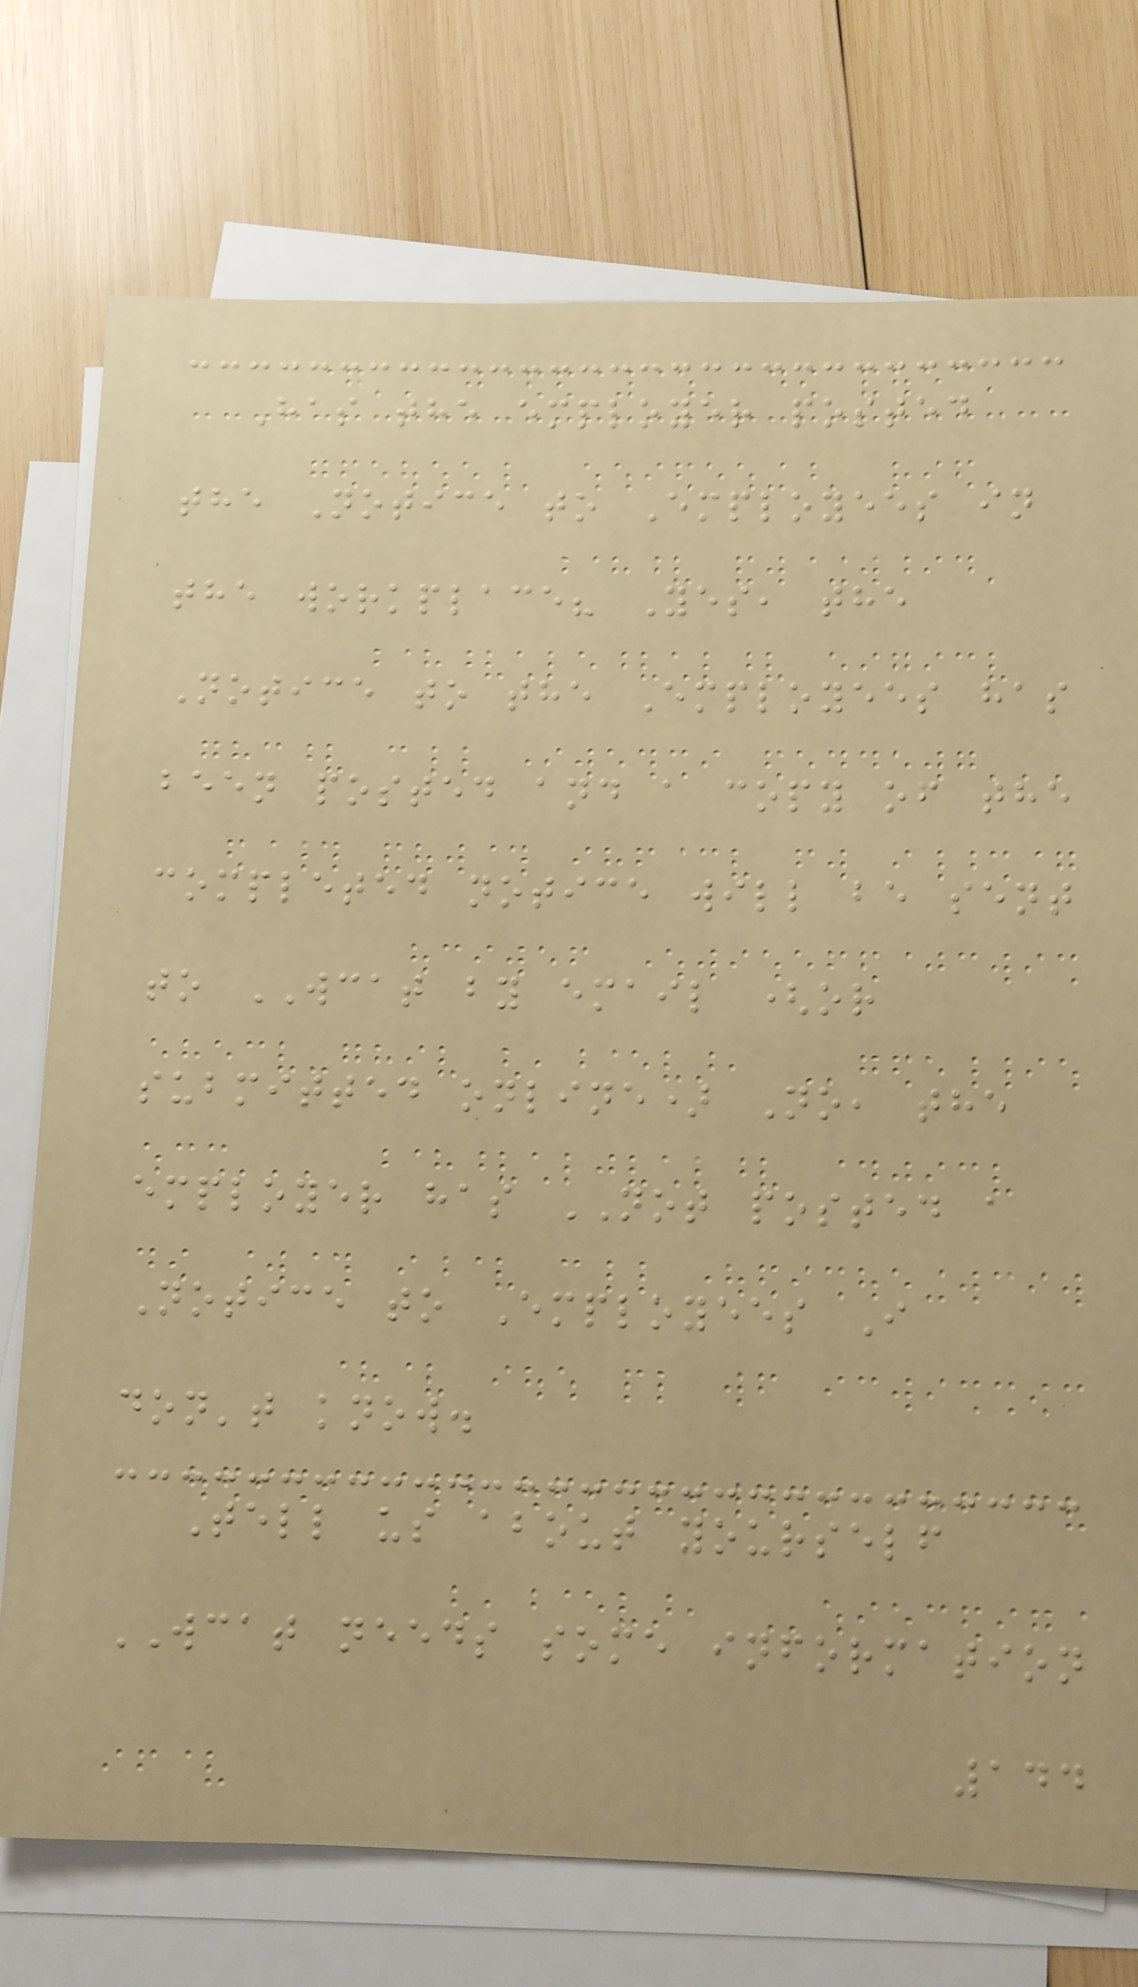Has the employer posted
the Notice to Employees in
the workplace? Yes, the
Notice to the Employees has
been posted and a copy of the
completed notice will be sent
to WCAT by email (or
submitted online) No, the
employer has NOT posted a
Notice to Employees I
don't know.
Tell us about yourself
WCAT needs some information
144
